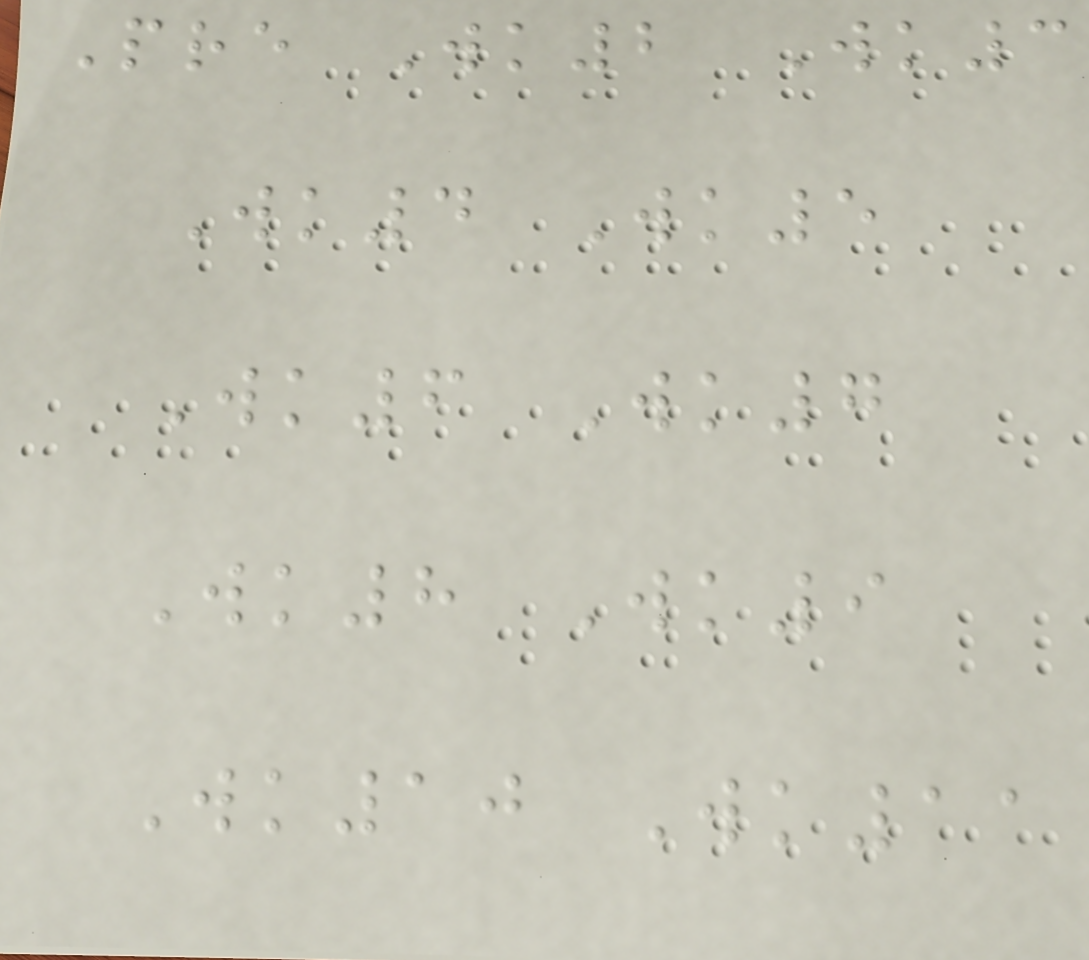Pre Wk2 Wk3
Wk4 Wk5
Wk6 Wk7
Wk8 Wk9
Wk10 Wk11
